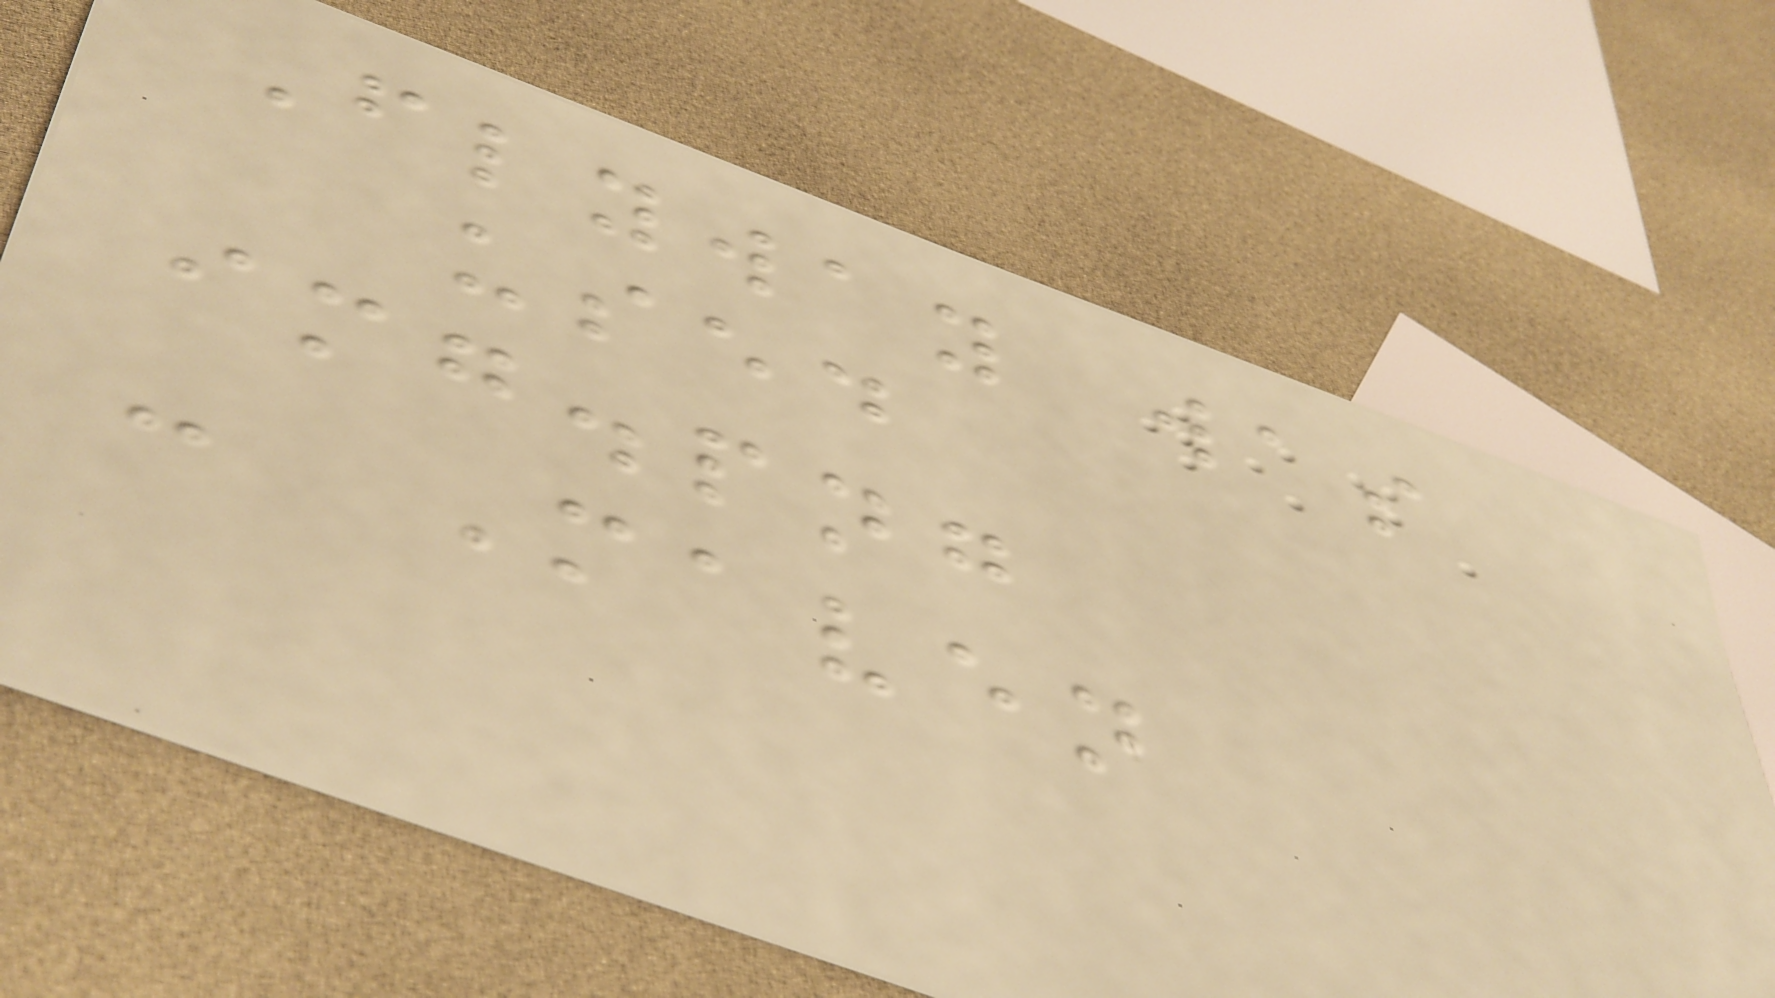Flyway was
used
img.png
- Maven
